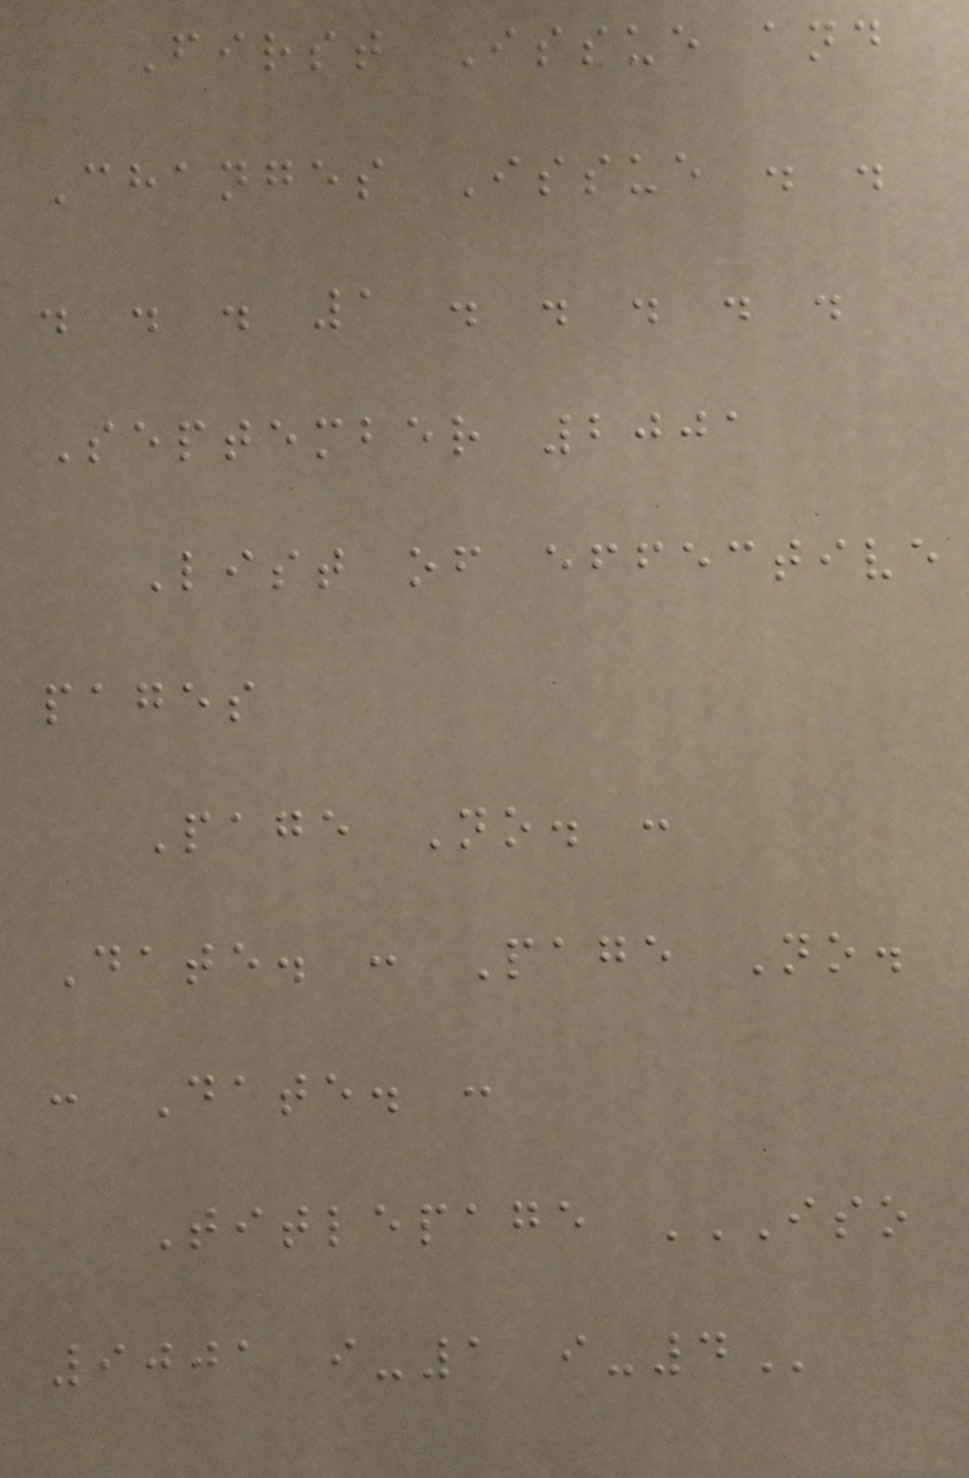First Issue and
Changes Issue . .
. . . 1 . . . . .
September 2001
List of effective
pages
Page No. :
Date. : Page No.
: Date. :
Titlepage ISO
9001 I-1 I-4
